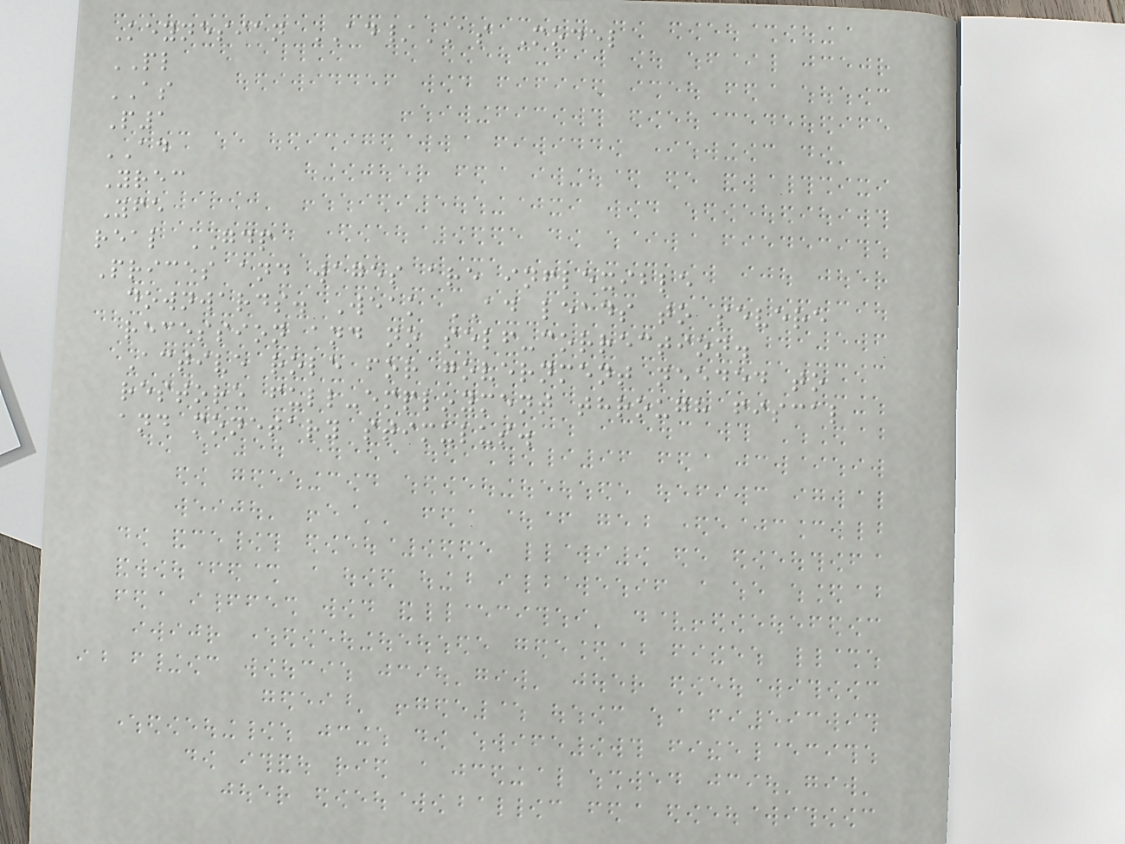Keynesian AD/AS Model
PL
AS
P1
AD
Yrec
Yfe
real GDP
Prices and wages are inflexible
downwards. Weak AD leads to severe
recession and no self-correction.
Active role for government needed to
restore full-employment through fiscal
and monetary stimulus.
